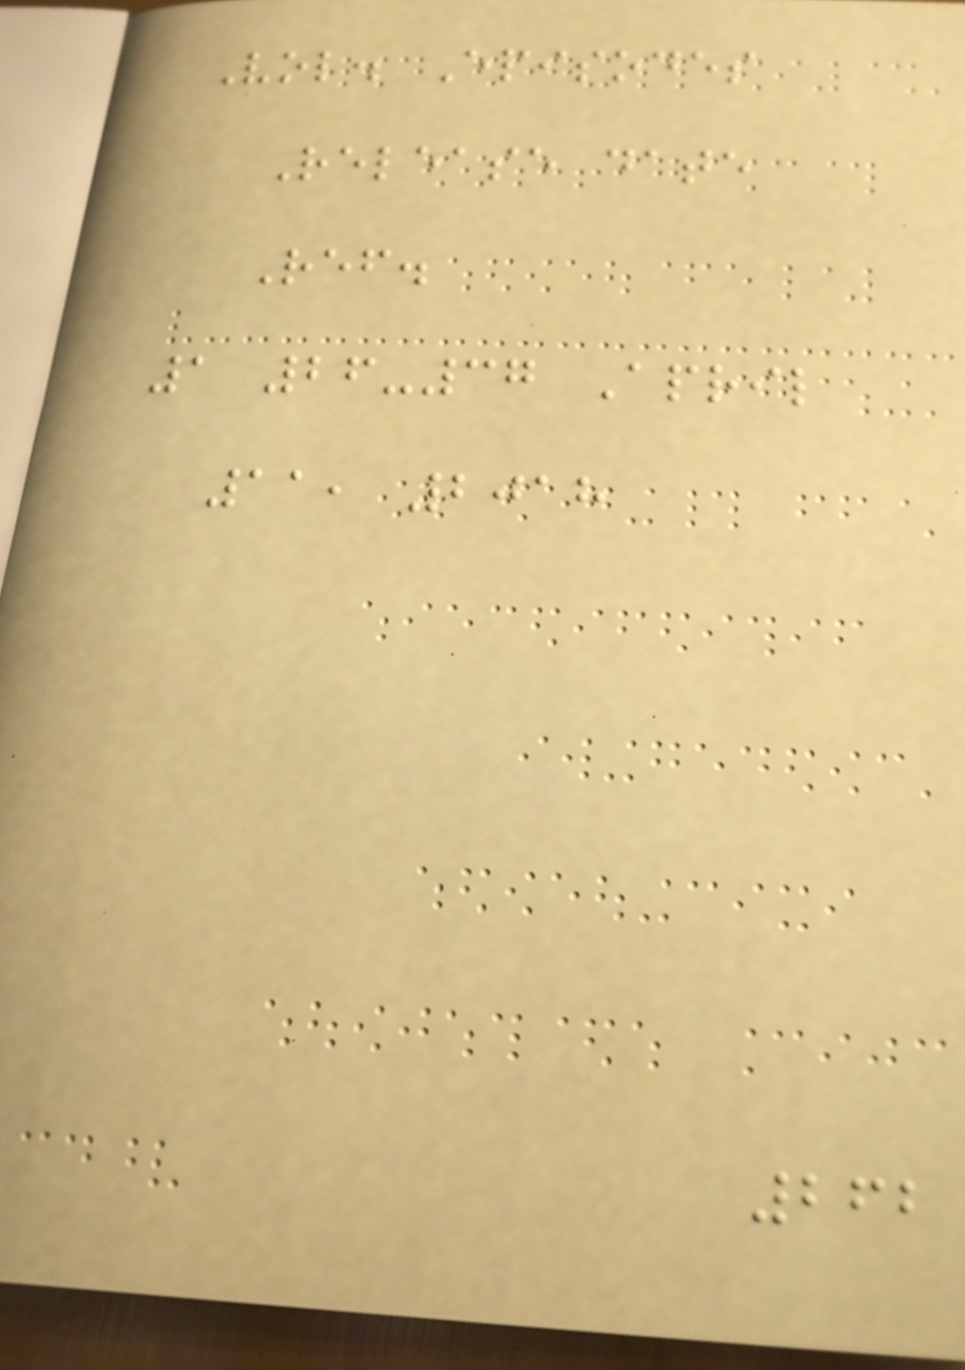Vol. Episodes
Release date
Ref.
1 26-37 April
11, 2018
262
